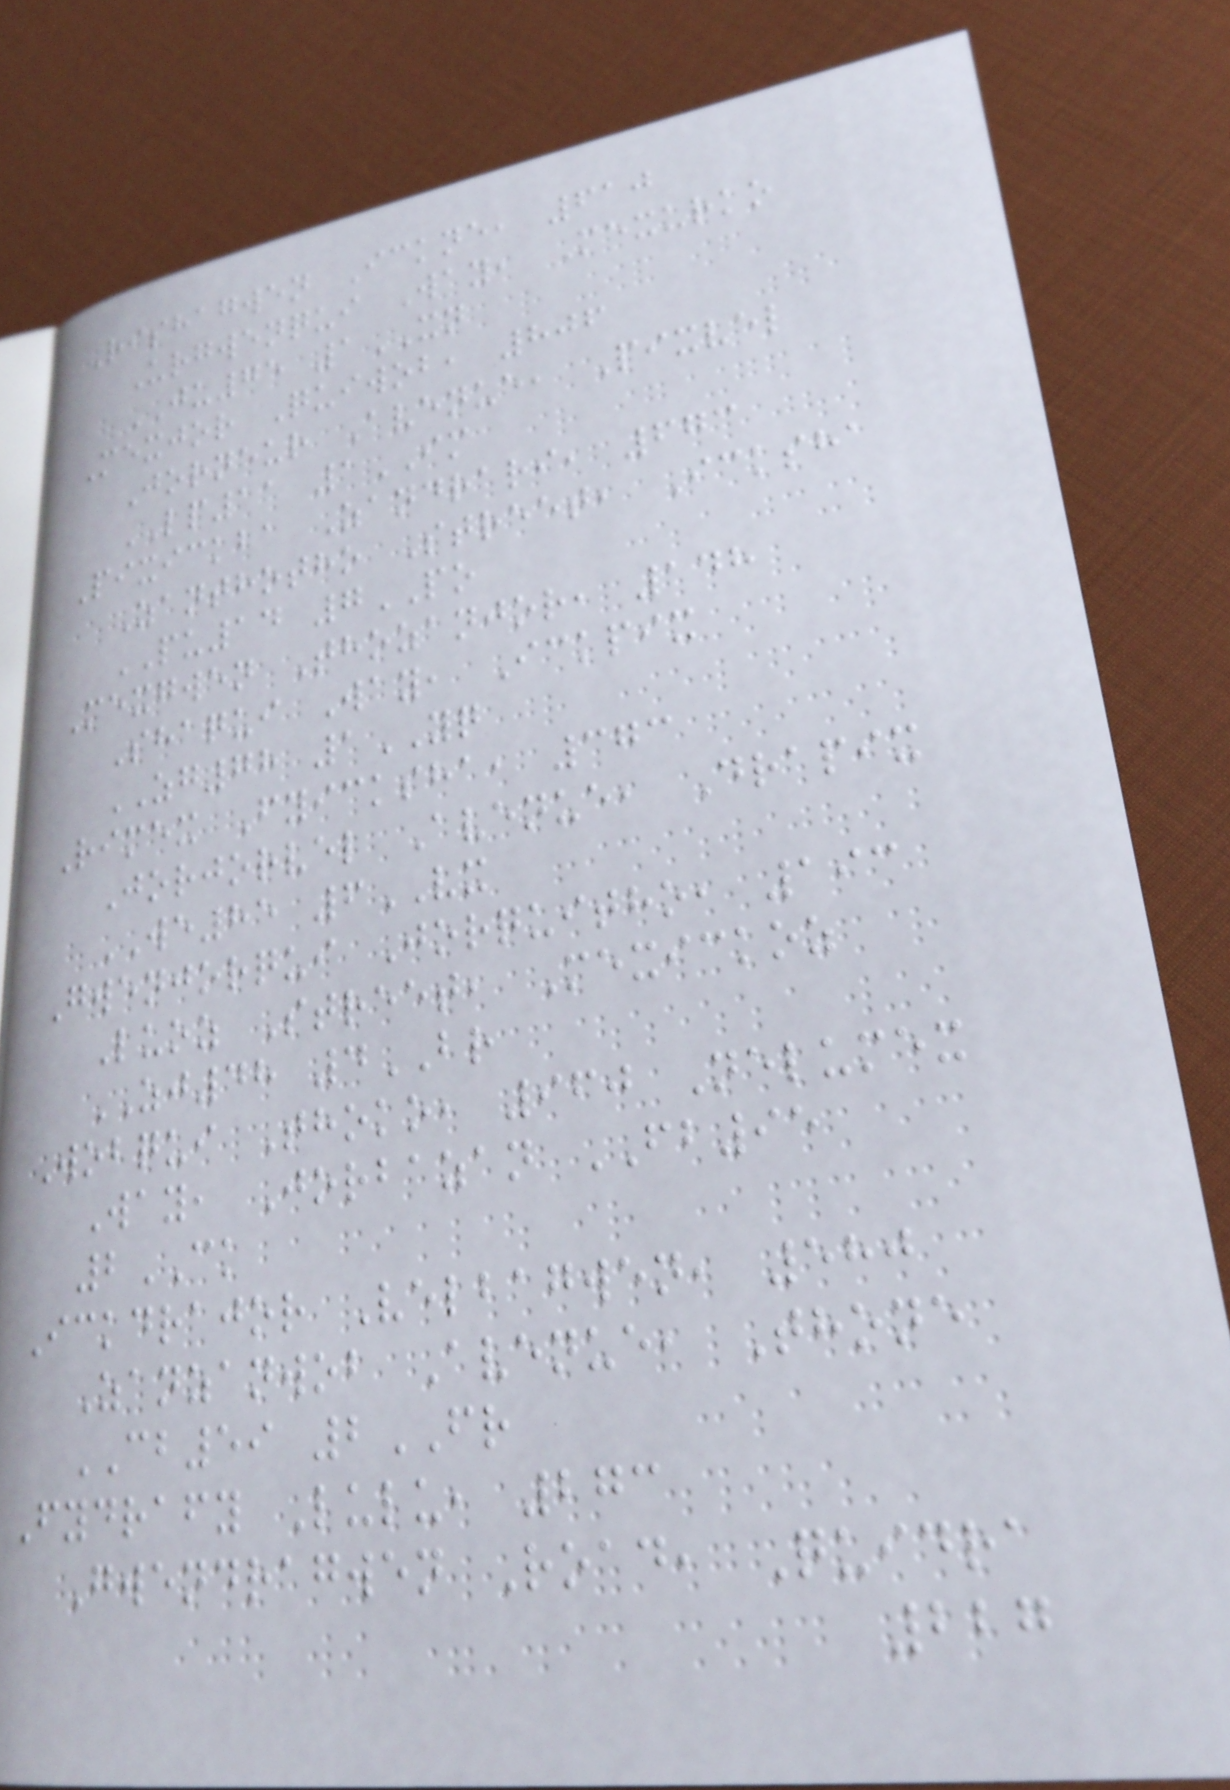Rishagwen Ickne, 610
Urgwenqui Way, Mexurko
JU75 1XN
Mexjor Quiwob, 806
Jorneur Avenue, Pixvel
LP11 1IM
Pixickba Zandrari, 673
Zanthotho Street, Icksha
PU14 7PO
Mexgwen Thozanjor, 148
Shaqui Way, Ickpix
ZG78 1YQ
Rimex Fyicksha, 373
Jorjorvel Avenue, Drapix
WE85 6VX
Gwenjorqui Jorquitho, 193
Luoz Street, Mexickoz
ZJ48 4BR
Wobqui Thoko, 960 Nelumex
Way, Jorbazan FB95
2CK
Ickdrajor Velbagwen, 580
Zanzanwob Avenue, Thone
CB59 2FR
Fydrafy Lulu, 273
Gwendragwen Road, Quidra
227
